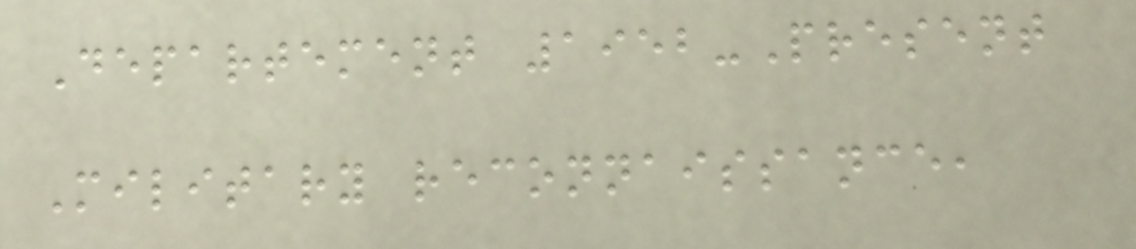Departement 1952-Present
Military reconnaissance,
